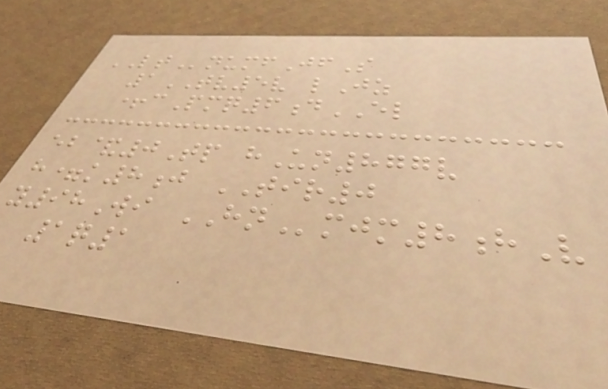LTnumfJfS
1TV5v lJz
+cPmq6dEL
eb&0Tp hUn877v
h=k8j TIR0
y98Wi HNmjm8hV
1q1
